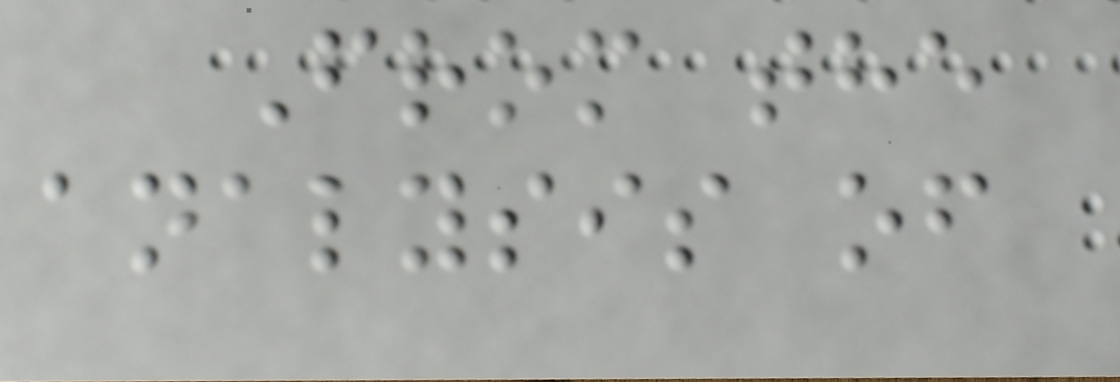From the
analysis of
